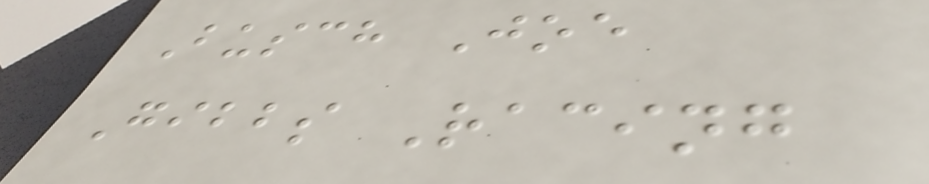Busch Joe
Gibbs Racing
